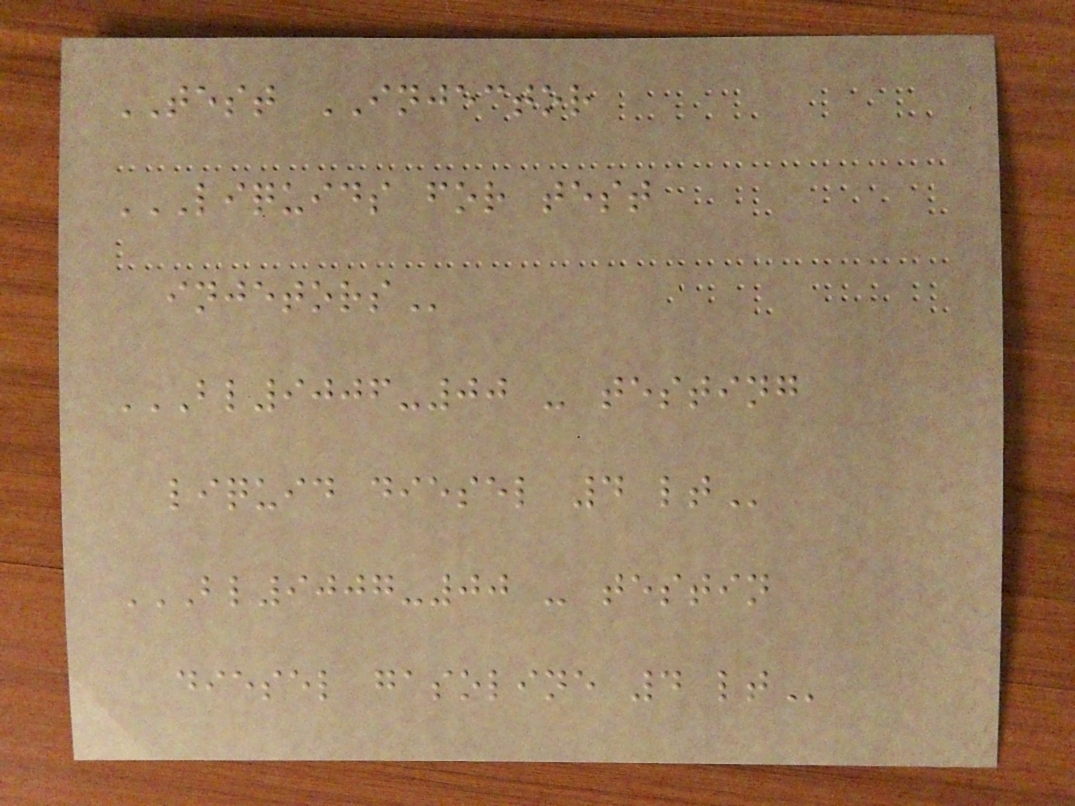TEST INJECTOR
LIQUIDS FOR TEST
INJETORS
BL9006-00 - TESTING
LIQUID DIESEL 4 LT
BL9007-00 - TESTIN
DIESEL GASOLINE 4 LT
